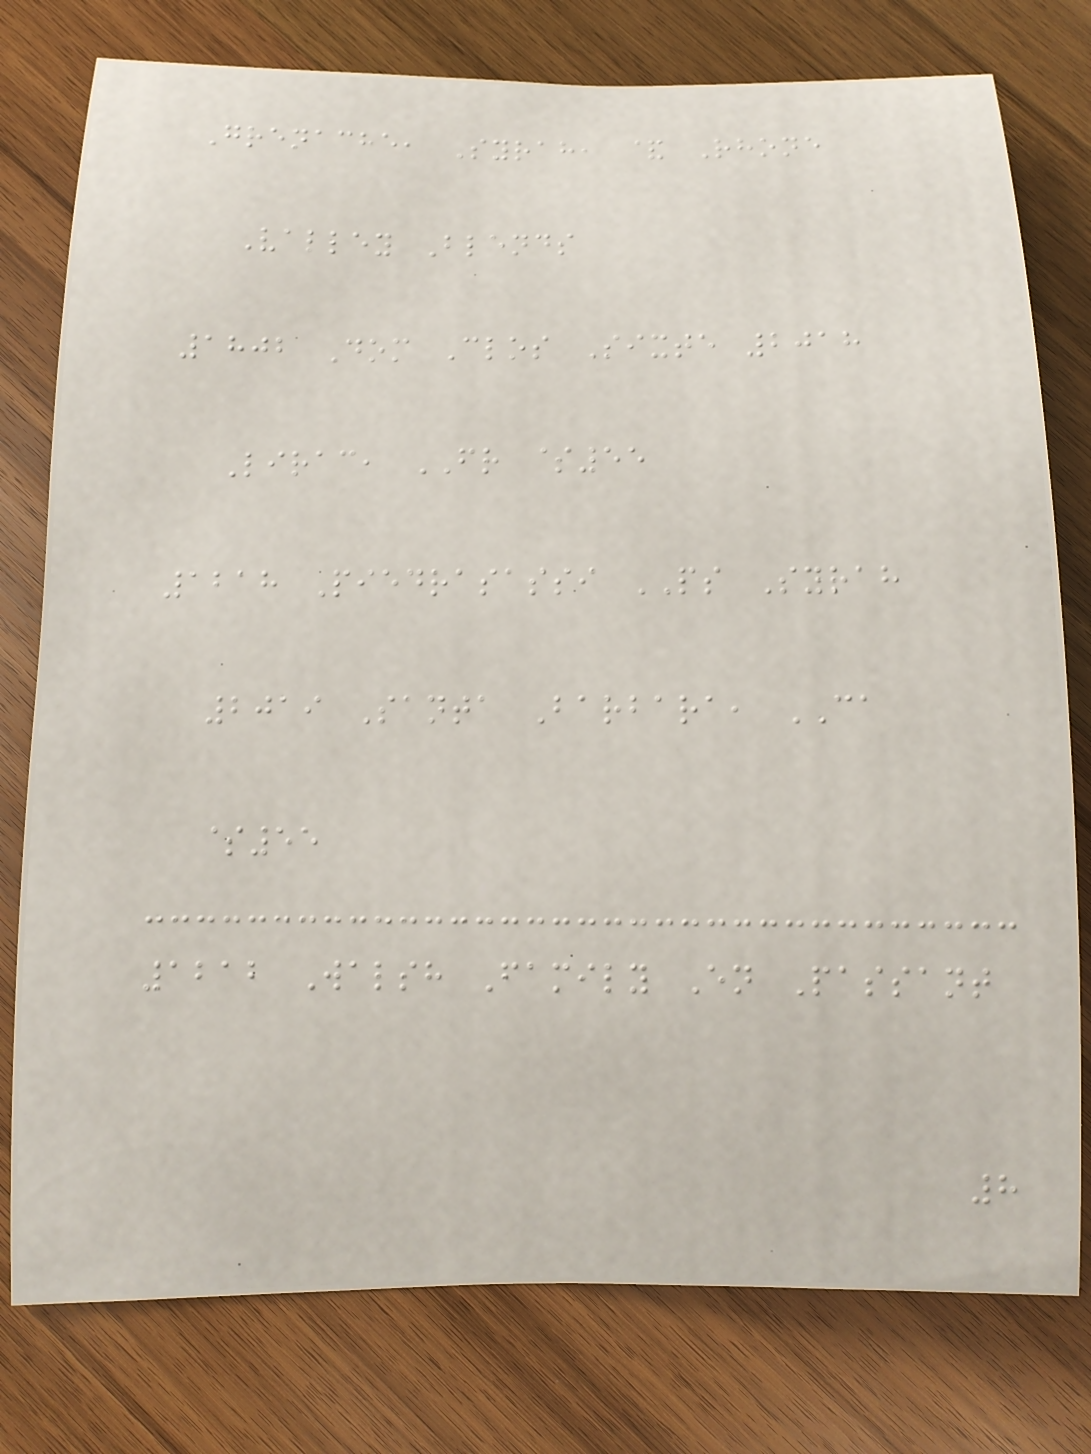Grenache, Syrah, & Rhone
Valley Blends
1802 Dom Clos Sixte 2018
Lirac, FR $55
1218 Piedrasassi PS Syrah
2019 Santa Barbara, CA
$55
1212 Walsh Family En Passant
8
